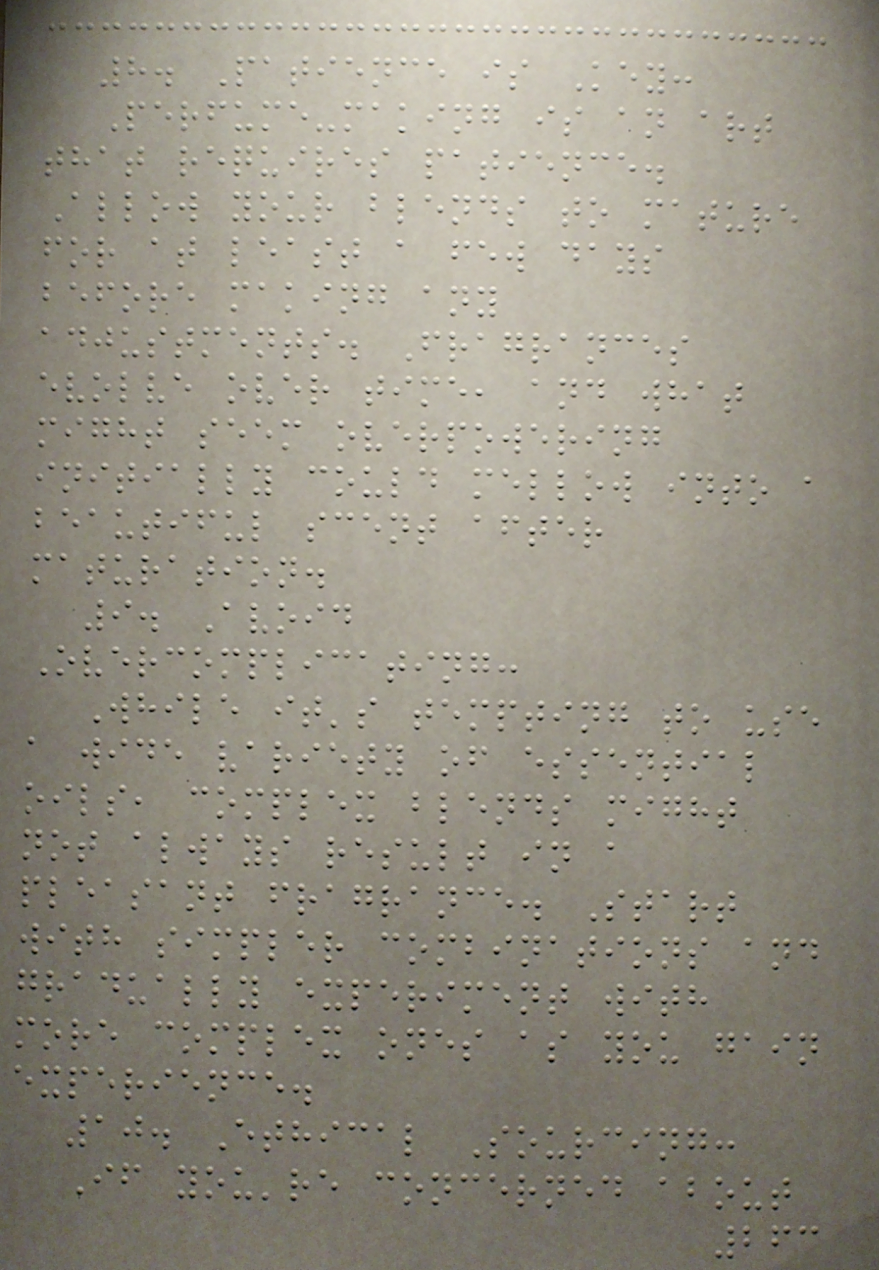8. Patience is Key:
Perfume-making is an art
that requires patience.
Allow your blends to mature
for at least a few days
before making any
adjustments. Fragrances
evolve over time, and what
might seem overpowering
initially could mellow into a
beautiful scent after
maturation.
9. Avoid
Overcomplicating:
While it's tempting to use
a wide variety of essential
oils, complex blends might
not always result in a
pleasant fragrance. Start
with simpler combinations and
gradually experiment with
more complex ones as you gain
experience.
10. Ethical Sourcing:
If you're concerned about
263
